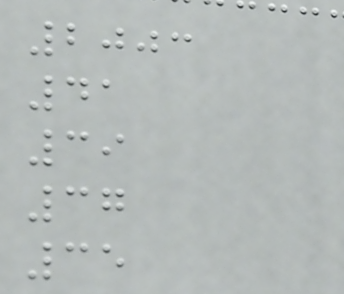2003
41
39
37
35
